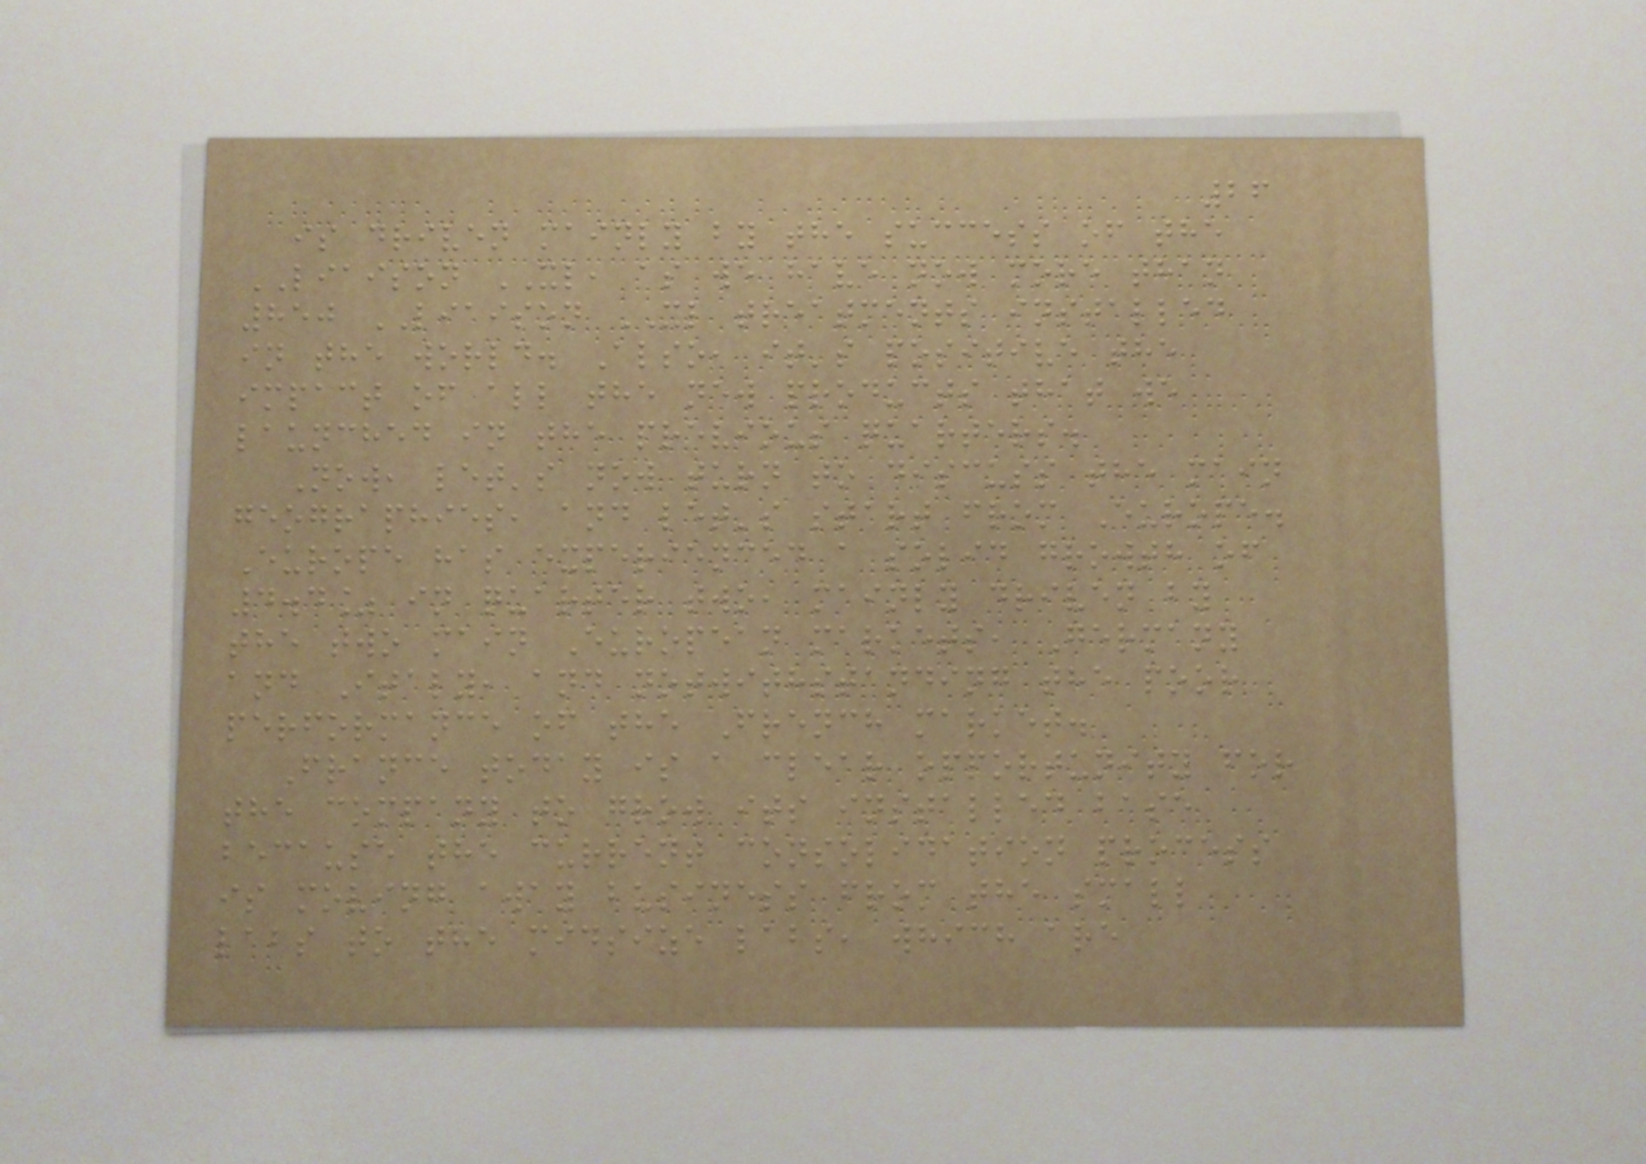26
is driven mainly by the success of the
LIAISON XL, as we have now more than
850 LIAISON XL treatments installed
in the world. Also, it's positive the
impact of all the new products that we
launched in the previous quarters.
Now, let's now turn to discuss the main
geographies, and let's start from Europe.
Europe has experienced a solid growth of
4.4% in quarter two, mainly driven by
the two main European markets, Germany
and Italy, and notwithstanding the poor
performance of the French market.
France today is a clear opportunity for
the company to grow its installed base
because the current consolidation process
is moving away business from the small
labs to the midsize labs, which are
